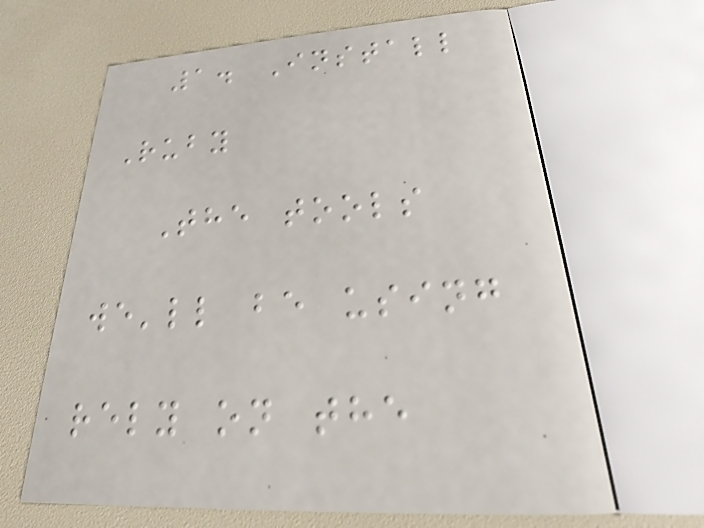1. Install
Ruby
The tools
we'll be using
rely on the
